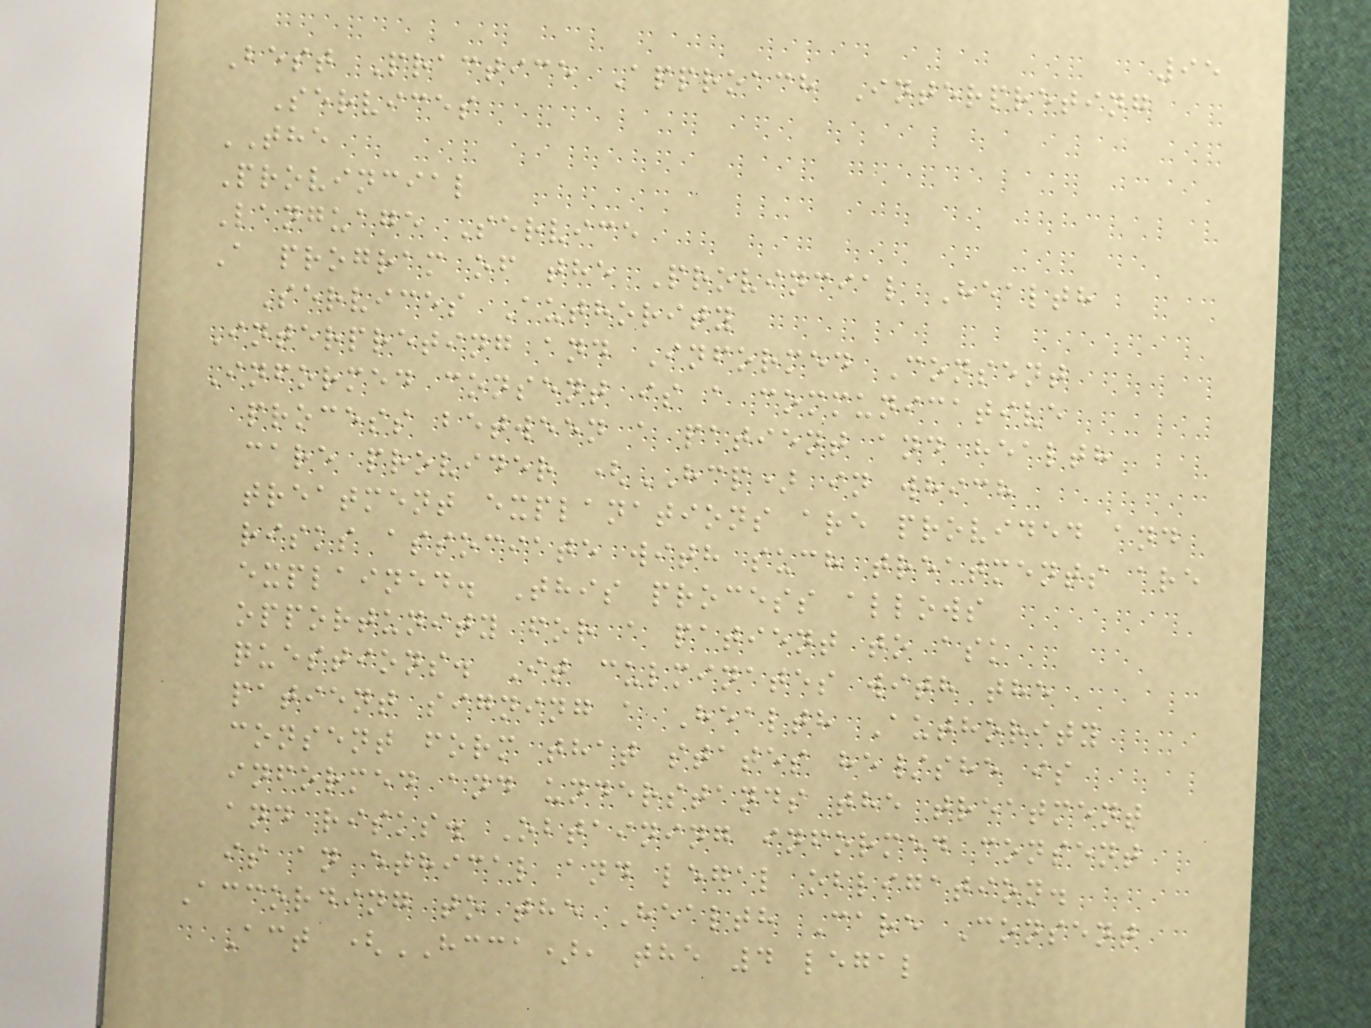95
Best Practice Approach Interpreting
Services
THE
Provincial
Language Service
A program of the Provincial Health
Services Authority
Interpreting and Informed Consent
Informed consent is a communicative
process between a patient and health
care provider (HCP) in which
treatment explanations are provided and
risks associate with such treatments are
explained. This process allows
opportunity for a patient to ask
questions. It culminates with the
patient signing a Health Authority
consent form that states he/she is
informed and understands the treatment
and risks. Obtaining informed consent
is an ethical and legal obligation.
According to the Health Care Consent
Act (HCCA), the 4 legal
